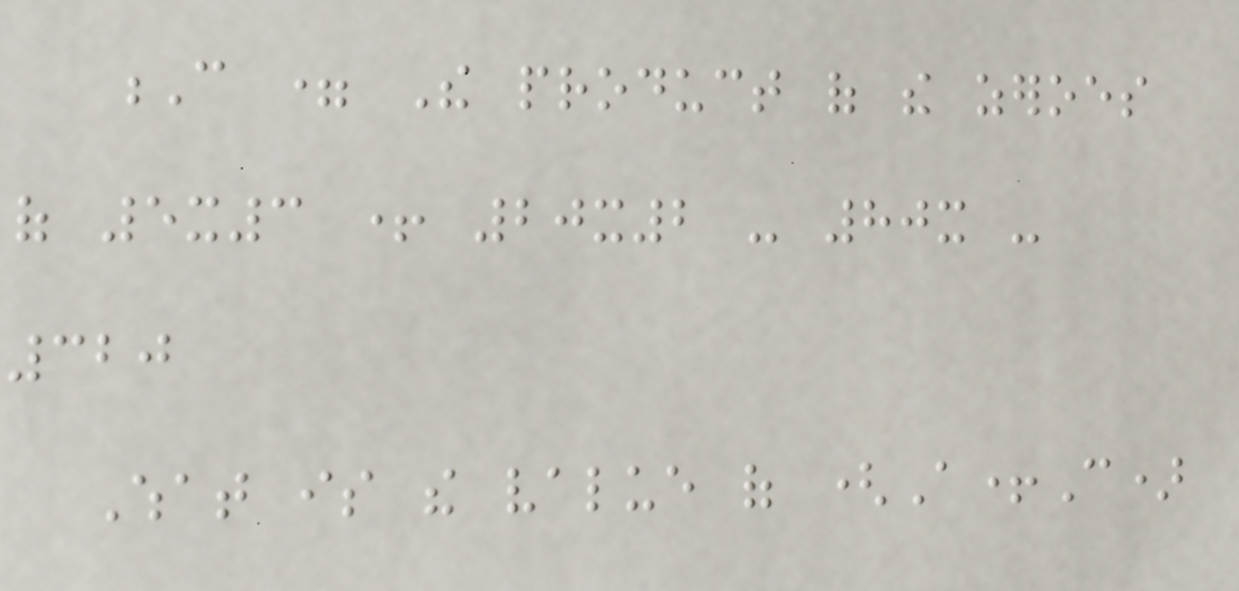C = The product of the zeroes
of 5x3 + 20x2 - 80x -
320
What is the value of (A+C)
